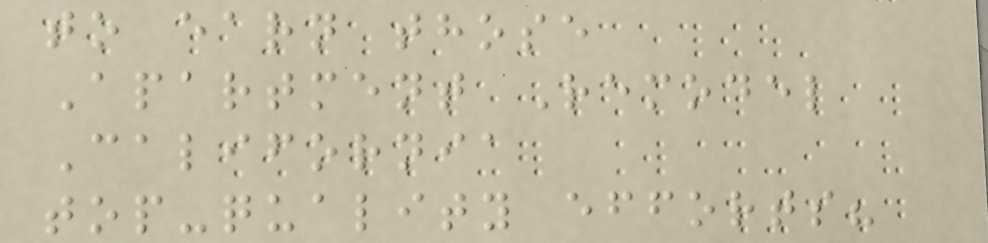to earn those
Apartment Remodel
California
top-quality efforts?
